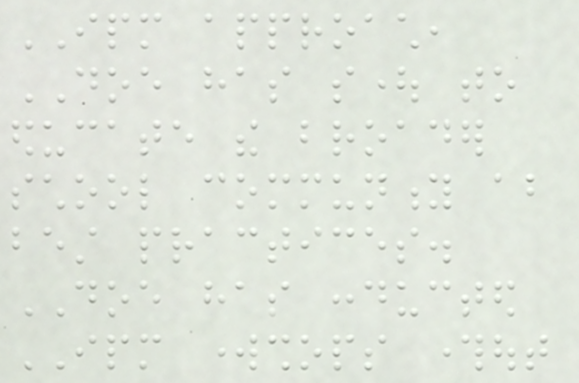IPM approach,
DOE has sought to
educate the broader
school community about
best practices.
DOE has conducted
IPM workshops throughout
